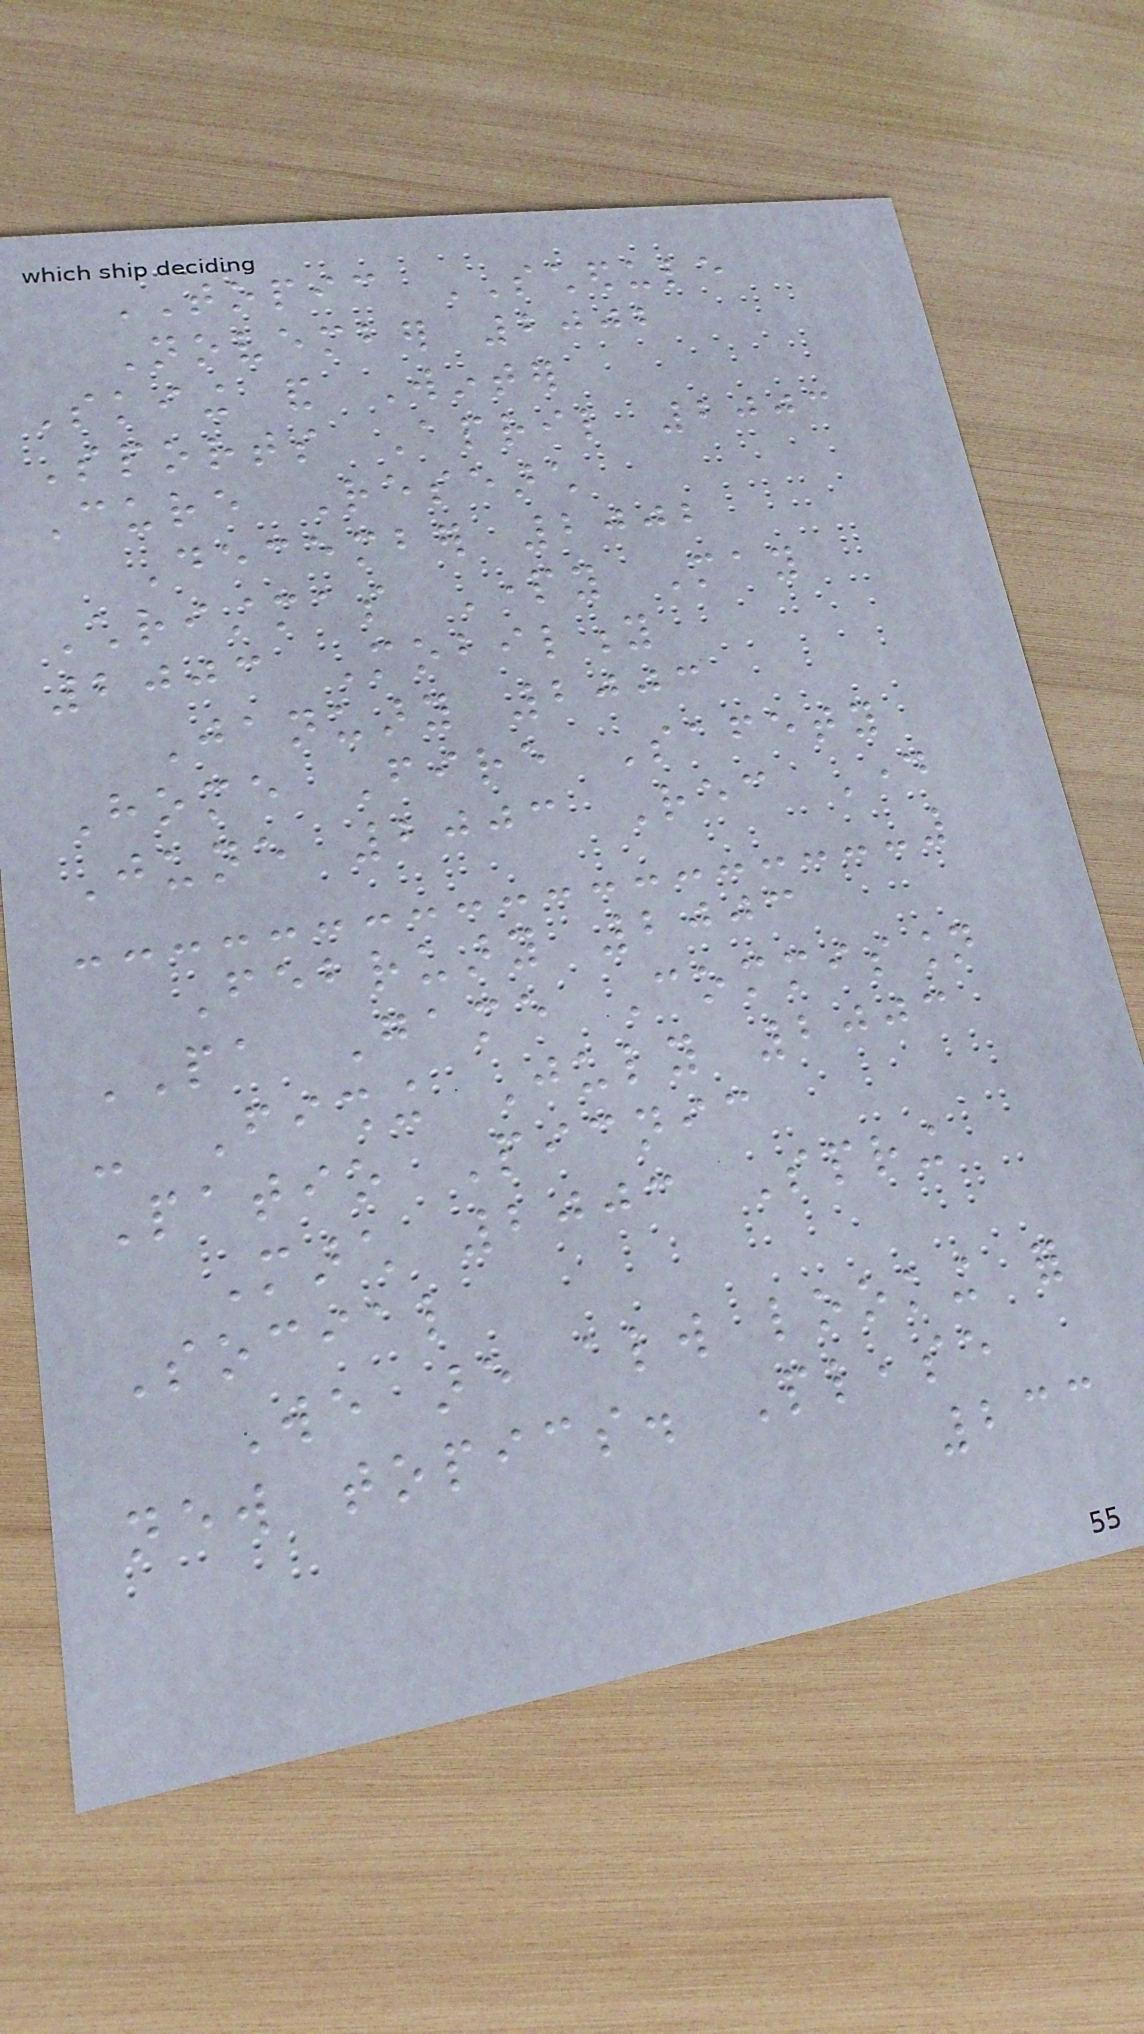TOPIC SCHEDULE
November 2002
Skiing and Winter
Sports April 2003
Cure Research
December 2002
Christmas Party May
2003 Mobility
January 2003
Home Fire Safety
June 2003 Rec Day
February 2003
PA Game Commission
- Fishing July 2003
Patio Picnic
March 2003 Spring
Social
We are always looking for
new topics. Please
233
